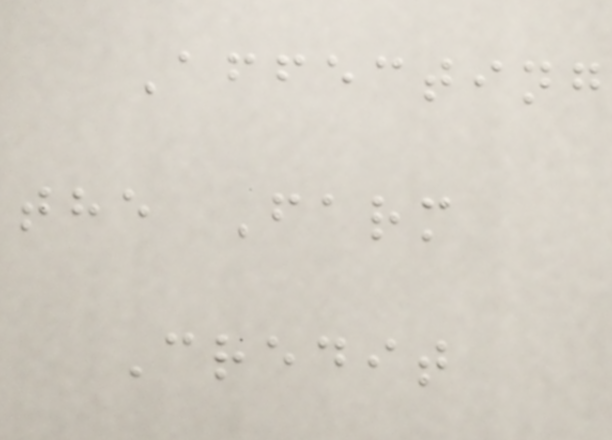Affecting
the Farm
Credit
